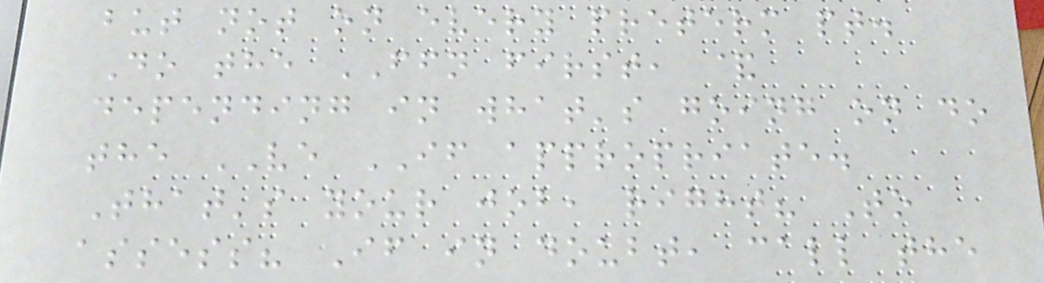but not on every preterm pt.
Do the FFN first, &
depending in what's going on do
the VE IF appropriate.
That's your job, right? To
assess? If in doubt, call the
